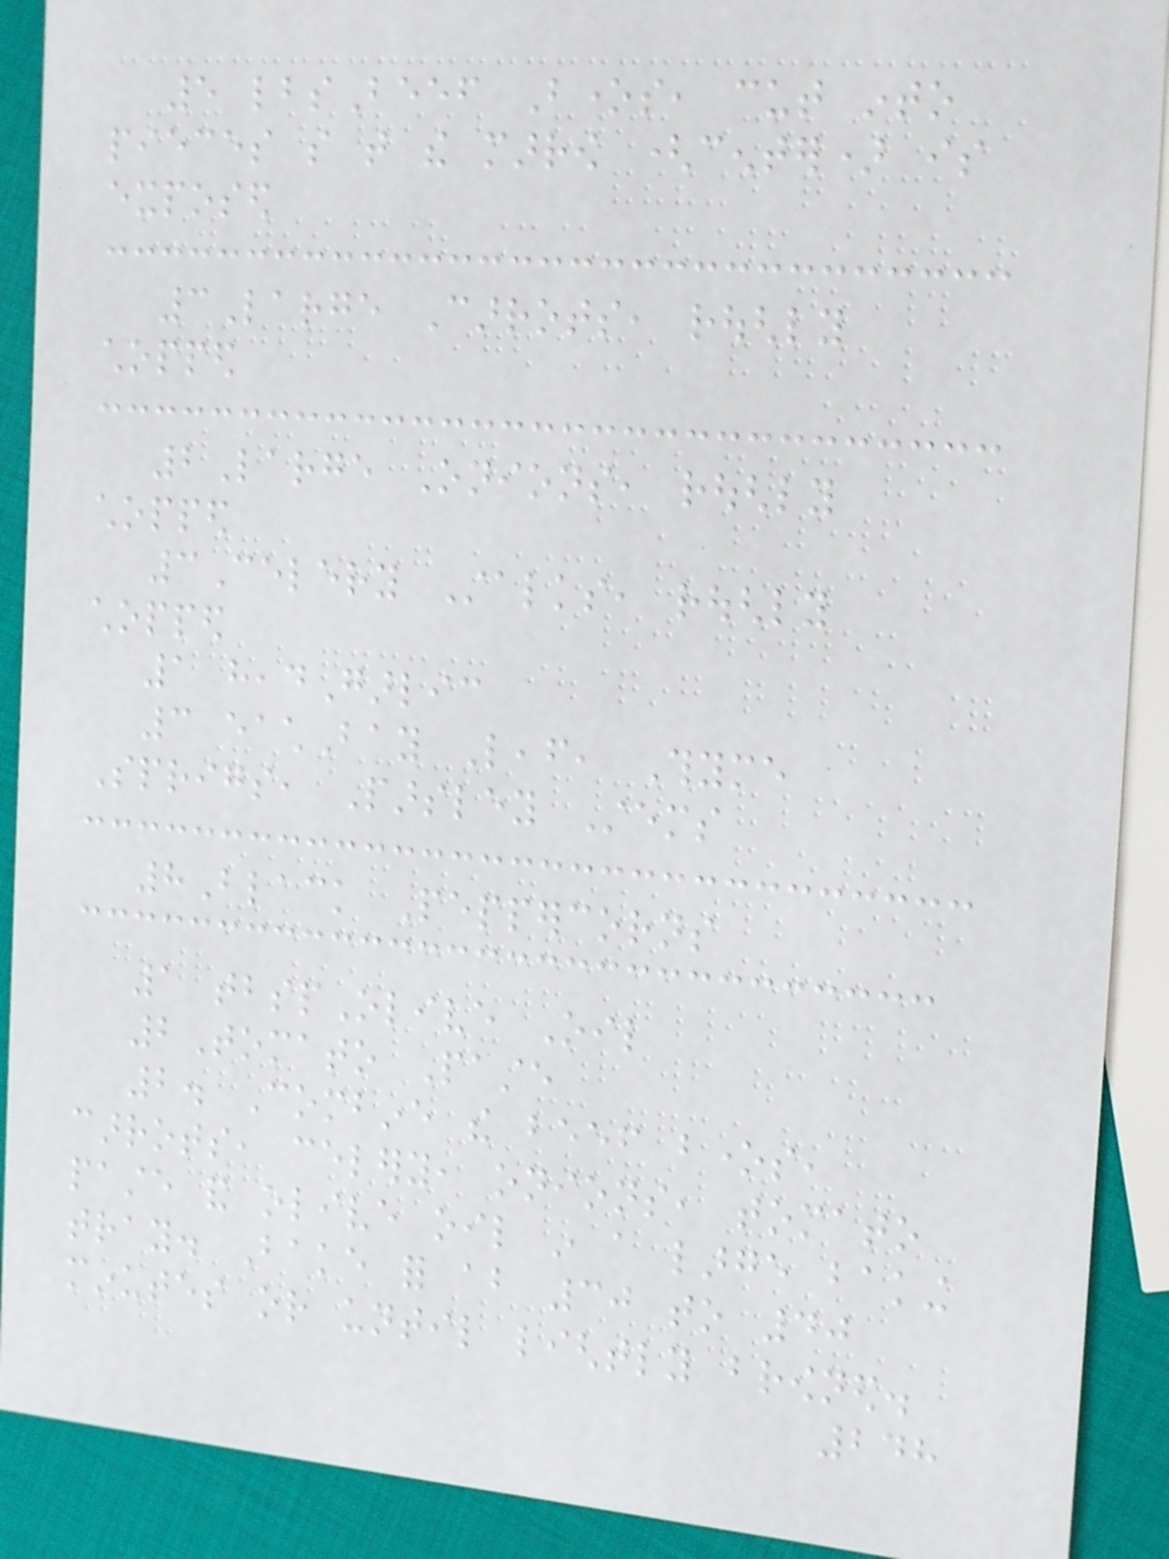5 lbsBeef Bones, cut into
pieces so that the marrow (center) is
exposed
3Large Carrots, roughly
chopped
2Large Onions, roughly
chopped
3Celery Stalks, roughly
chopped
1 headGarlic
3 eachBay Leaf, Thyme
Sprigs, Parsley Stems
8Black Peppercorns
1 tbspOlive Oil
2Tomato Paste
2. Combine the beef bones,
carrots, celery, onions, tomato
paste and olive oil in a large baking
tray. Bake for about 30 to 40
minutes or until lightly browned.
248
